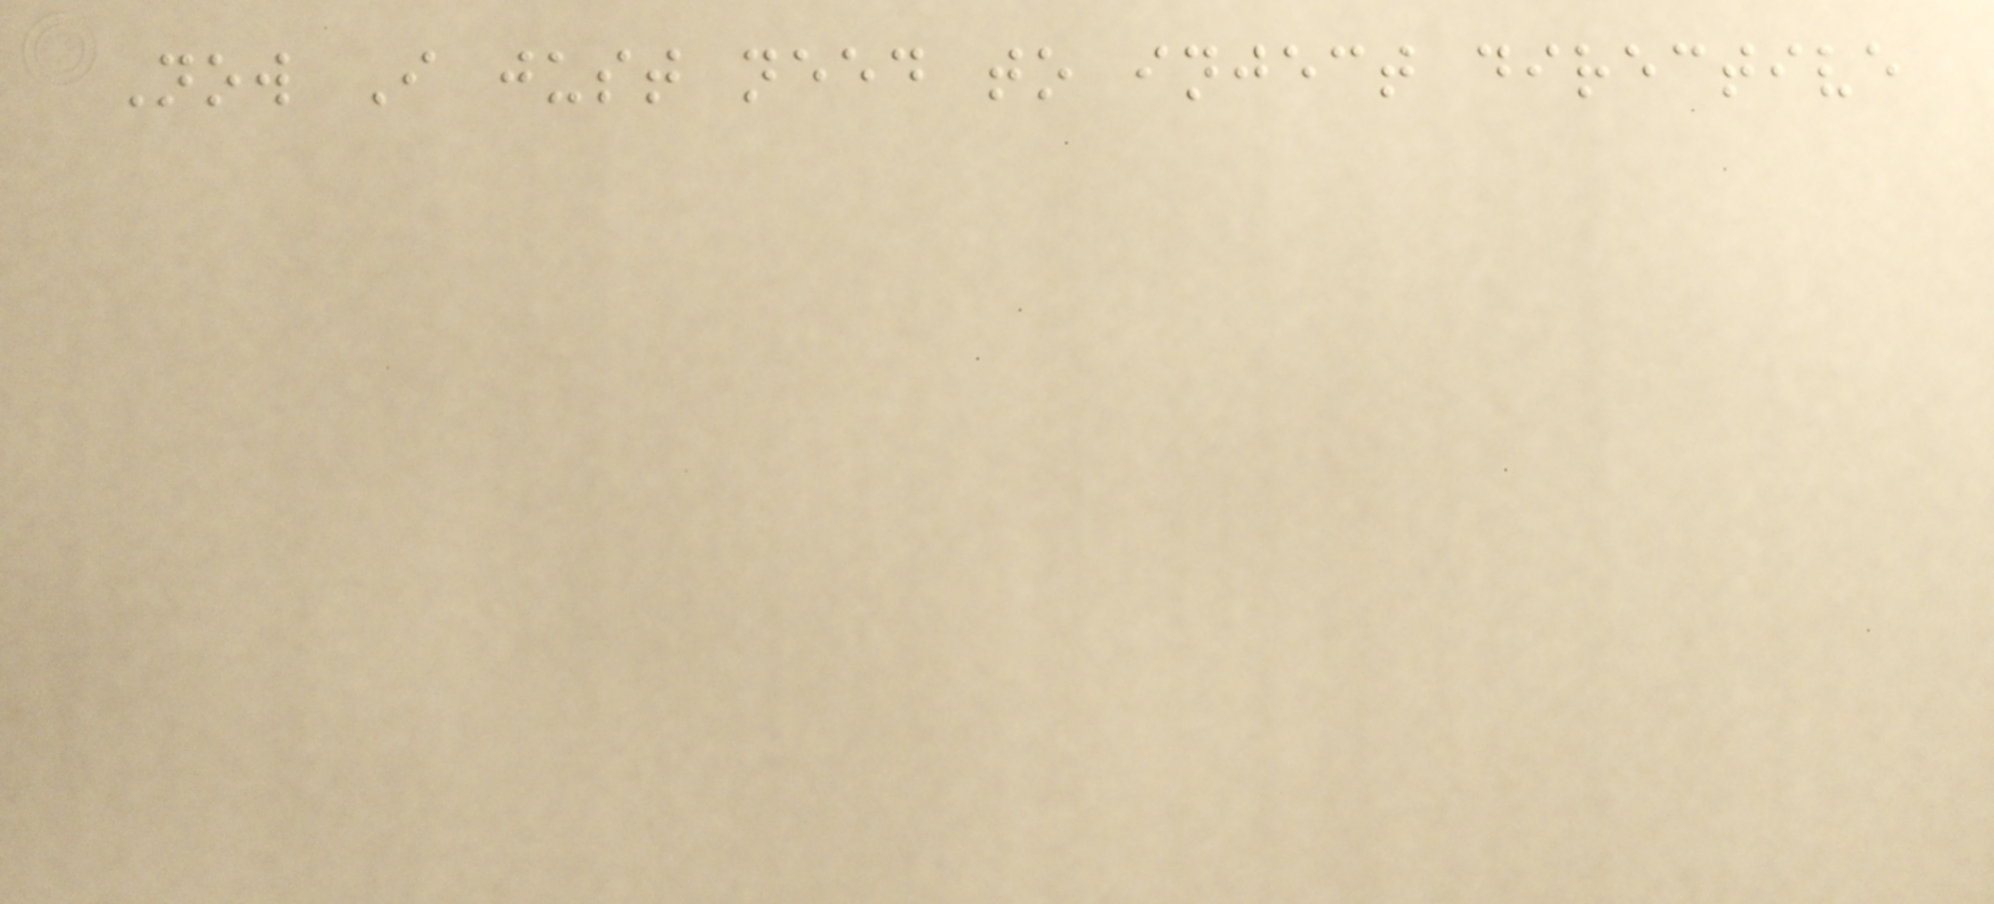Now I just need to inject directive
